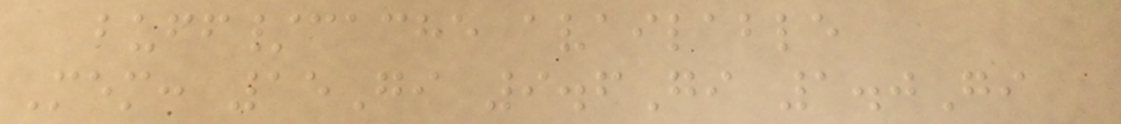buff/cache available
Mem: 15Gi 9.6Gi 1.0Gi
